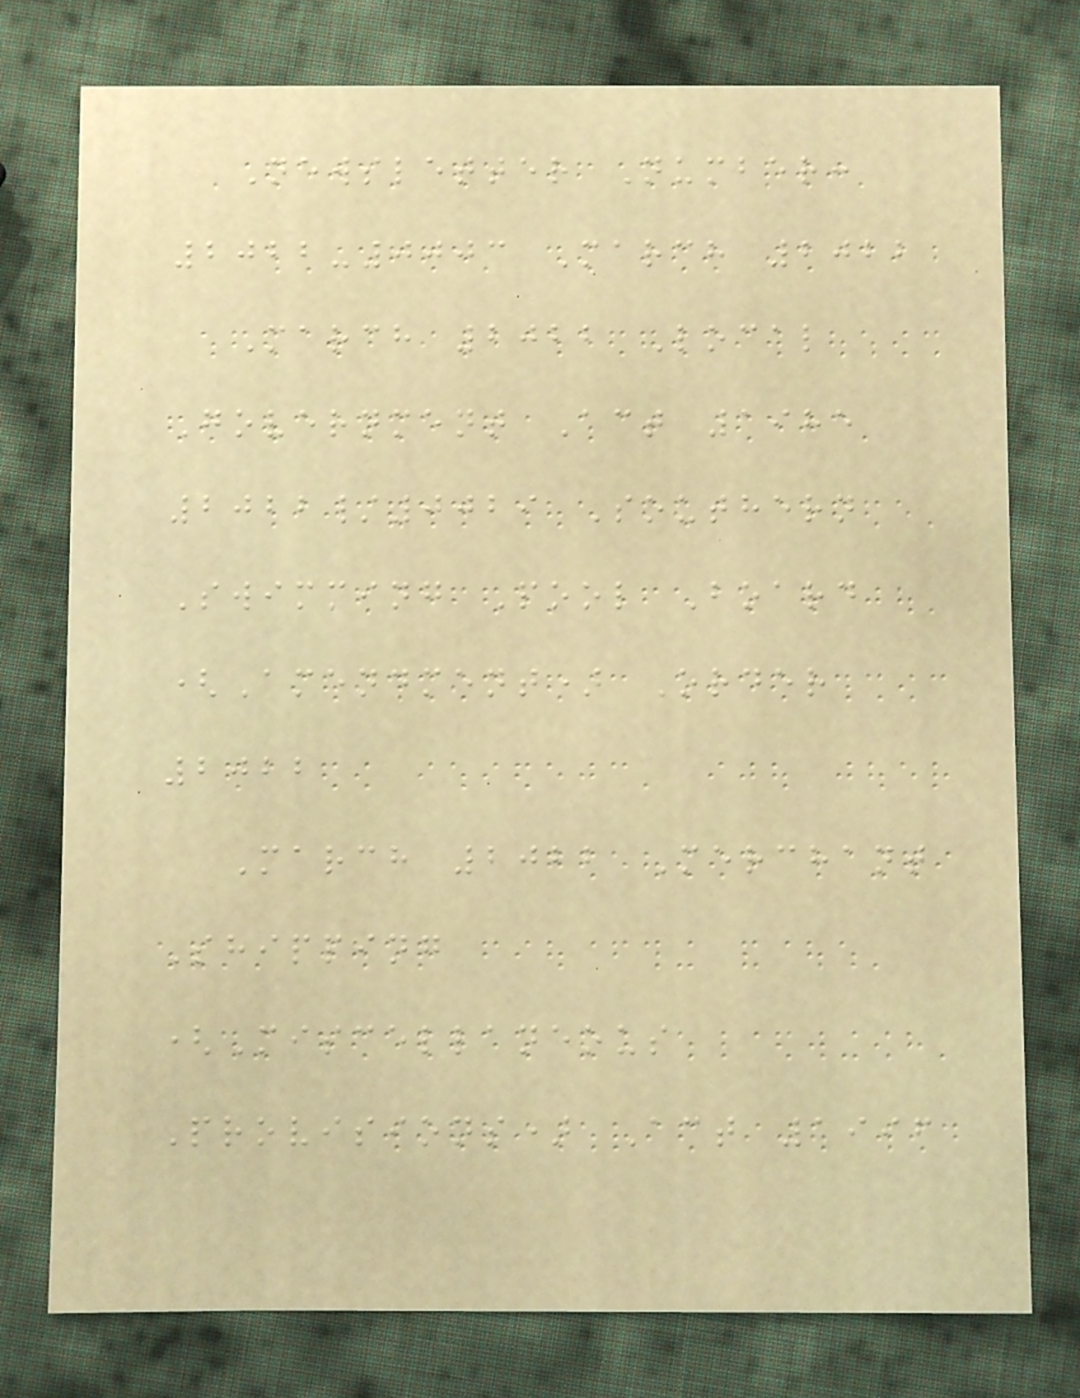Newsletter Number:
2022-0003 March 2022
March 2022 Local
Government Act 1985
2022/0029 Southern
Swimming Pool Board
(Amendment) Order
2022
March 2022 Merchant
Shipping
(Miscellaneous
Provisions) Act 1996
